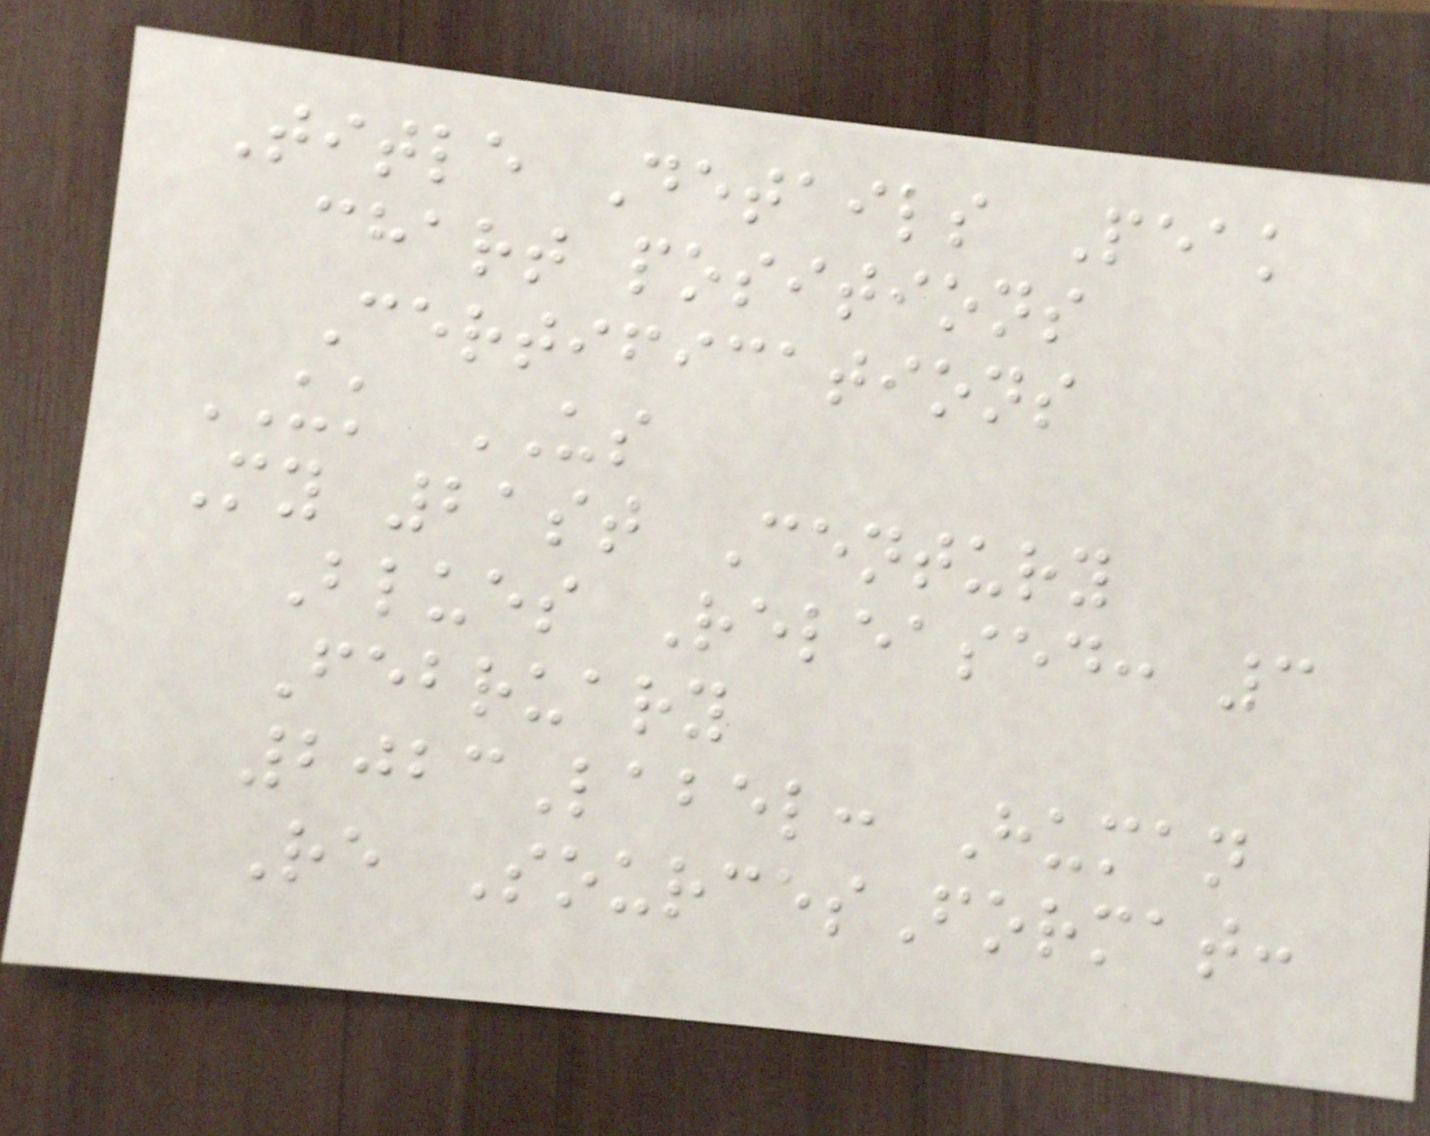Title Details Peak
chart positions
Certifications
UK US
My 21st Century
Blues Released: 3
February
2023Label: Human
Re SourcesFormat:
